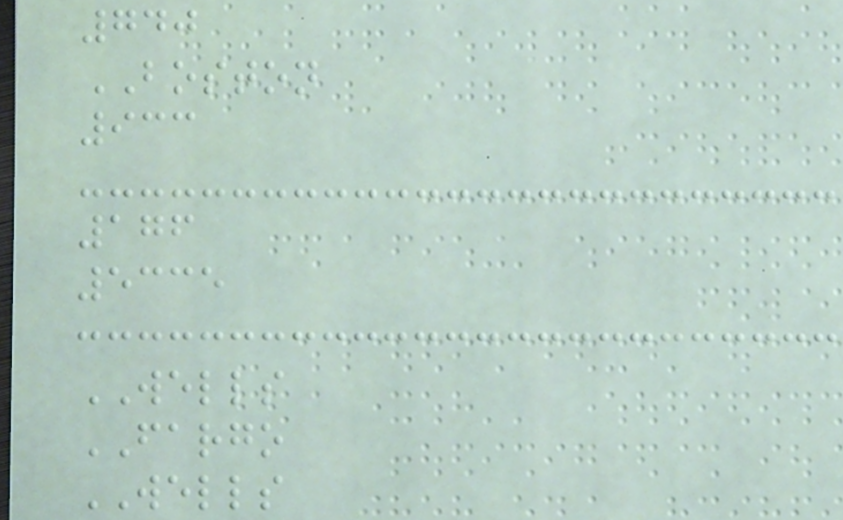740
BOSTON
933
176
5335
WELLS
FARGO
WELLS
